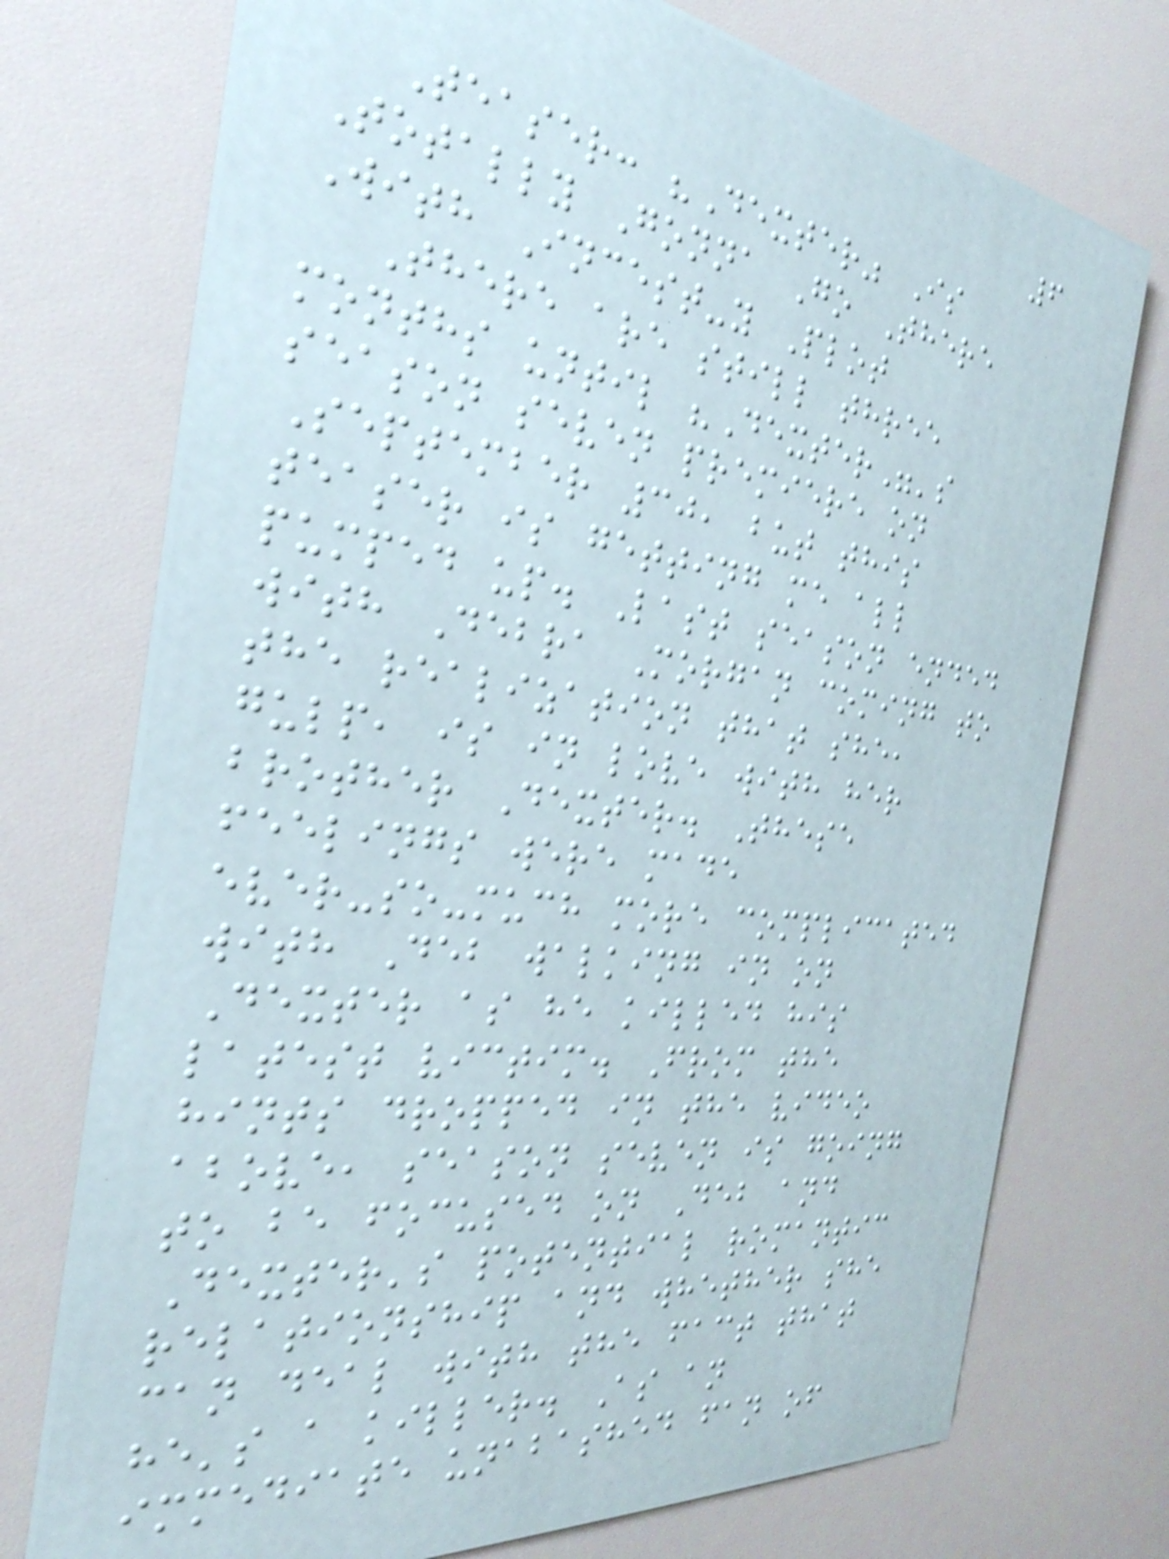6
Teaser: "Dexter" Is
Totally Gonna Go There
With Incest-y Plot
There are still three
months until "Dexter"'s
season seven premiere on
September 30, but this
teaser is getting me all
pumped up. Last season ended
with Debra Morgan coming to
the realization that she,
gulp, is in love with her
brother Dexter. These
feelings were made
ever-so-much more complicated
with Deb walking in on
Dexter as he killed his
latest victim. From the
hints dropped in the video
above, season seven is going
to be focused on Deb and
Dexter's potential romantic
relationship and whether she
can deal with the fact that
he's a killer. As an
immediate unabashed fan of
